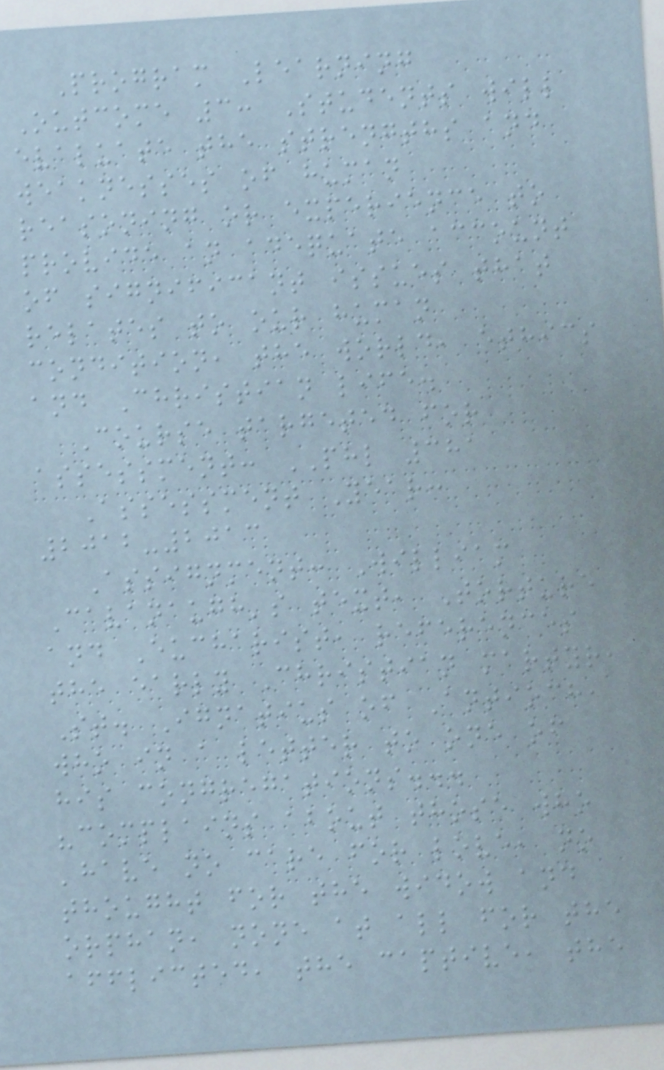Program Learning
Outcome 3: Students will
evaluate the strengths and
weaknesses of human
reasoning or experience to
provide an adequate account
of significant issues that
relates to our human
condition, the world, ethics
and Christian life.
Course targeted for
assessment: PHL 381
Assessment Year:
2012-2013
Assignment: William
Cavanaugh's text, Torture
and Eucharist, references
the early Christian martyr,
St. Ignatius of Antioch,
who in a letter to one of
his congregations...
"complains about those who
'have no care for love, no
thought for the widow and
orphan, none at all for the
afflicted, the captive, the
